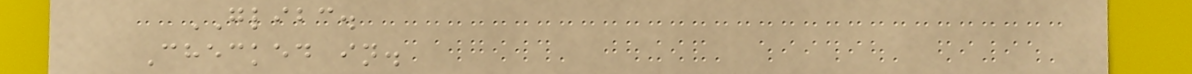GLIBC.
Checked in.
